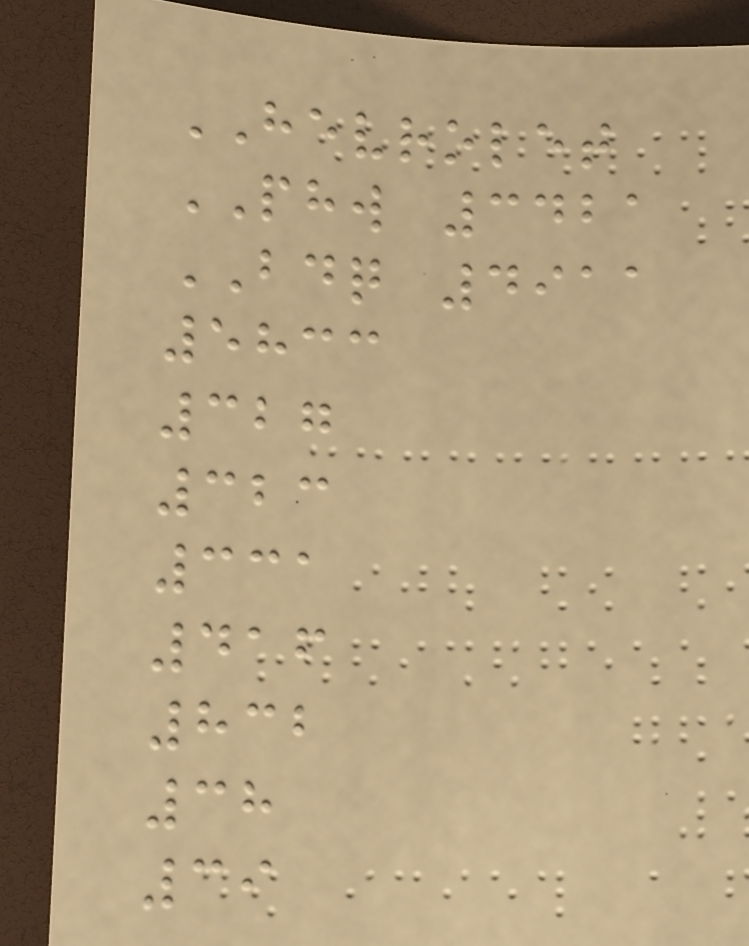HEVROLET
PHW 3421
BDQ 4911
5833
327
323
331
416
832
38
39
